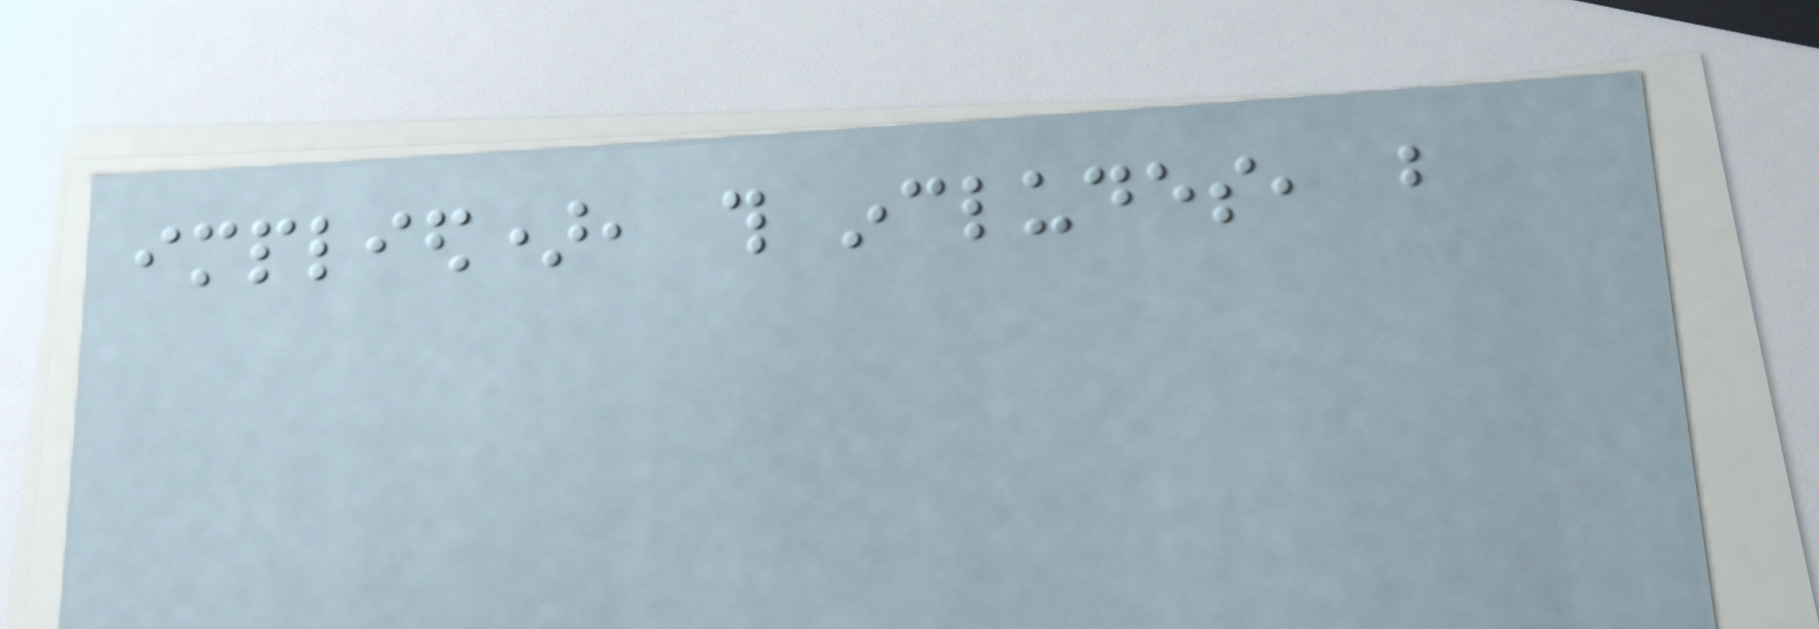implied), this includes, but
